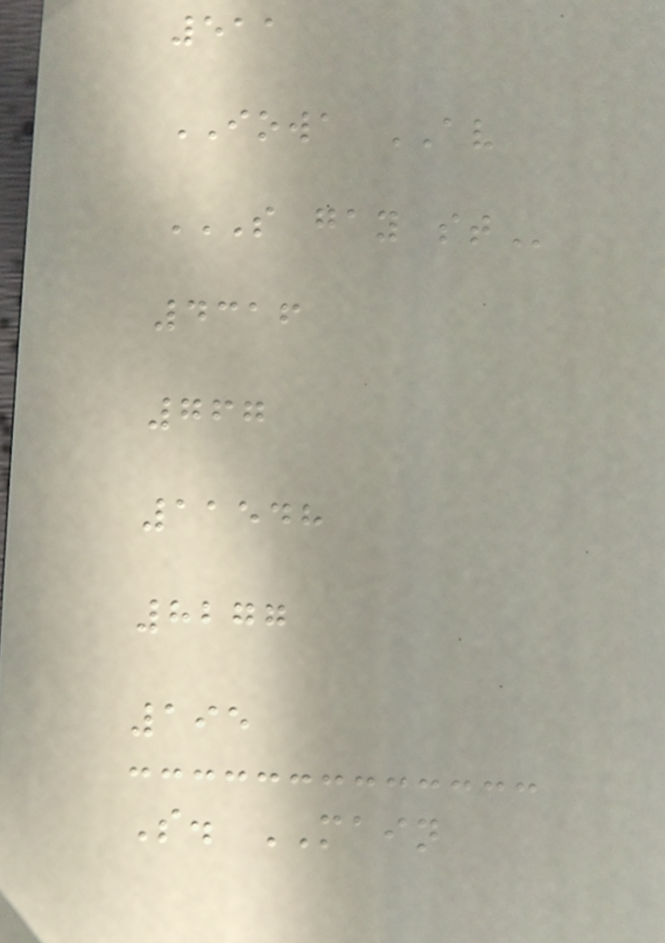511
IOWA AV
S GAY ST
4316
767
11548
8277
195
S. MAIN
